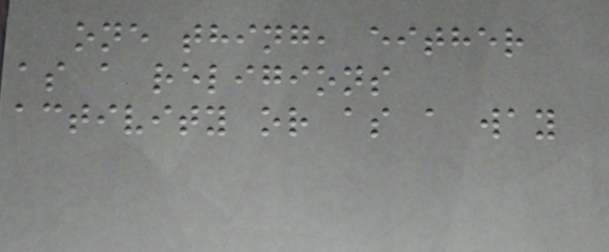one thing, either
as a religions
activity or as a way
